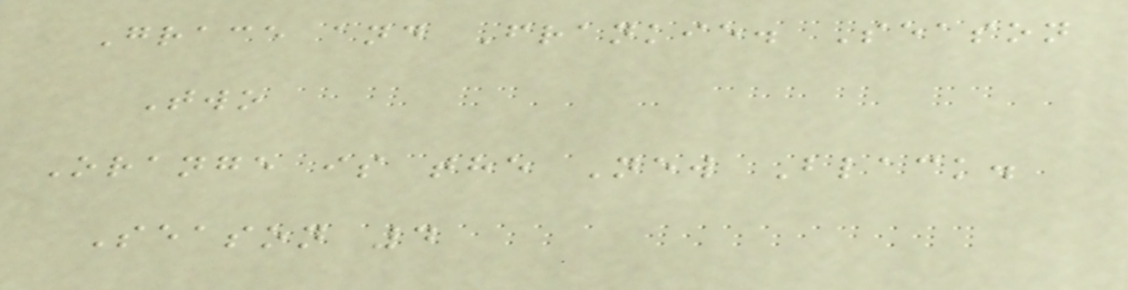Grace and Frankie. Season
Two
Orange is the New Black.
Season 4
